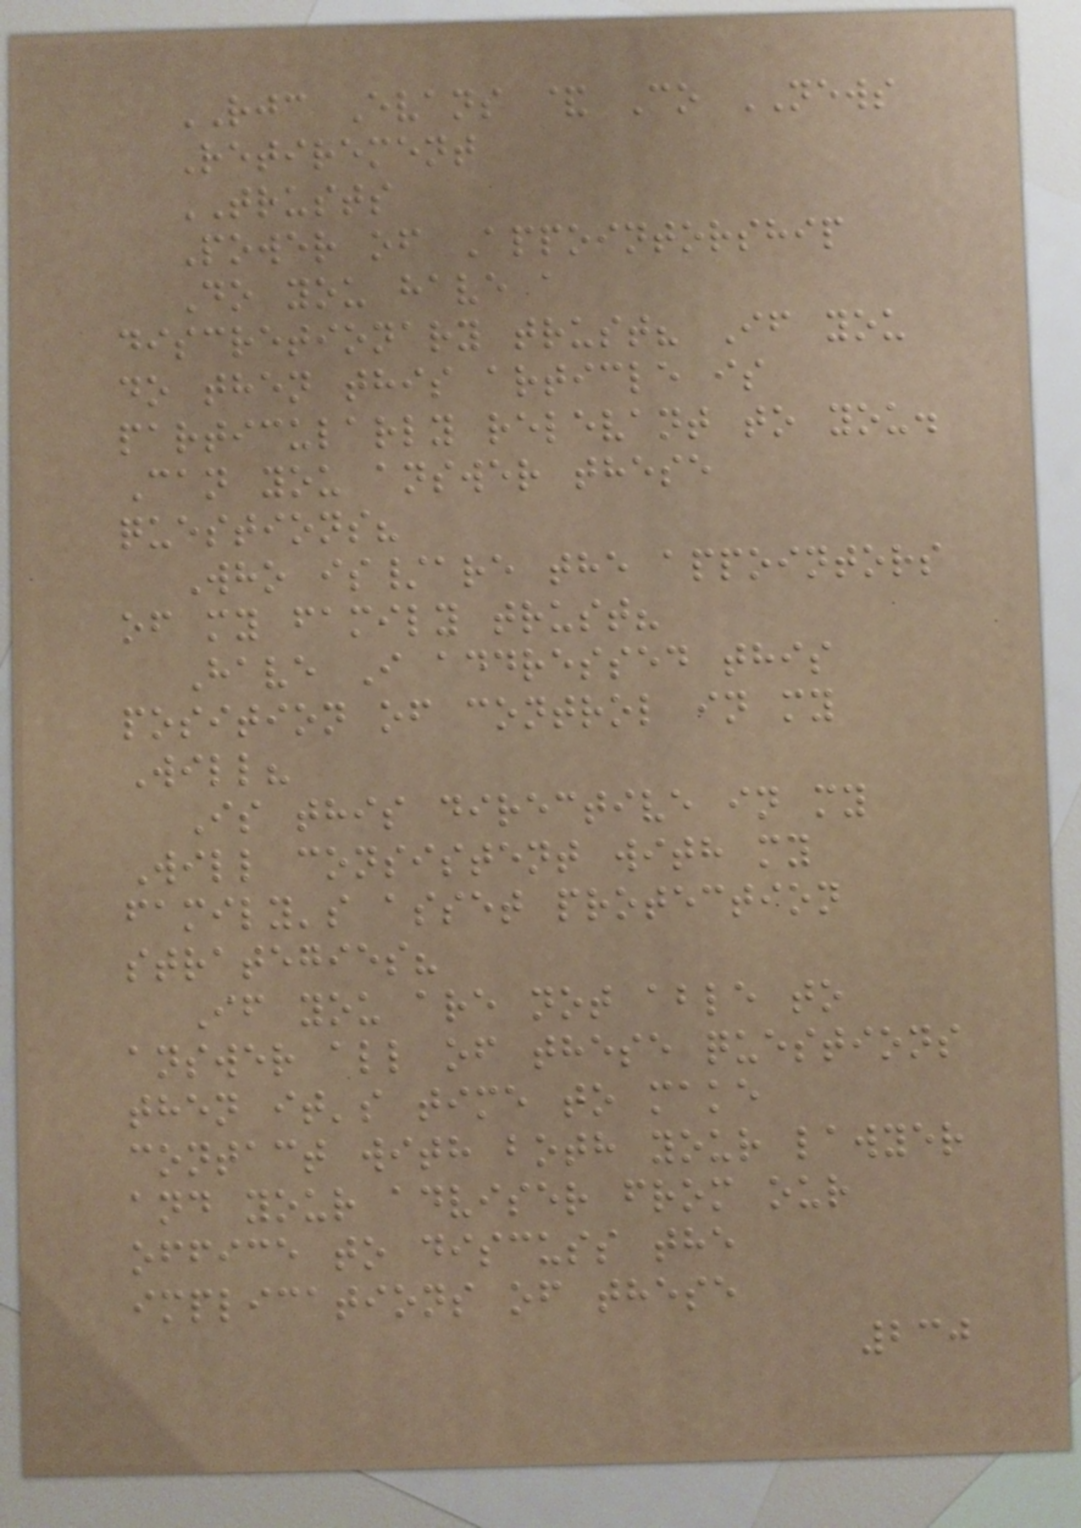RJC Evans & Co NEWS
Retirement
TRUSTS
Power of Appointorship
Do you have a
discretionary trust? If you
do then this article is
particularly relevant to you.
Can you answer these
questions?
Who is/are the appointors
of my family trust?
Have I addressed this
position of control in my
Will?
Is this directive in my
Will consistent with my
family's asset protection
strategies?
If you are not able to
answer all of these questions
then it's time to make
contact with both your lawyer
and your adviser from our
office to discuss the
implications of these
230
